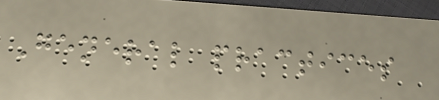General practices
